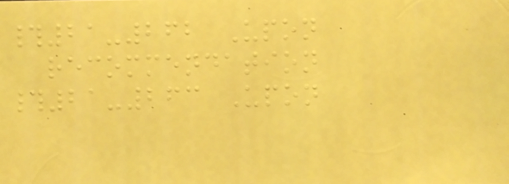#21-262 Upon
recommendation
#21-263 Upon
